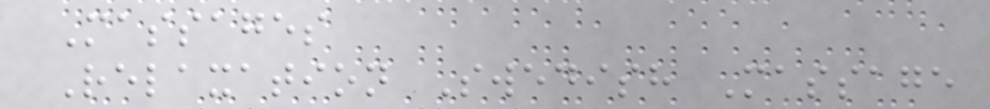Massages
Relaxation Swedish Massage
